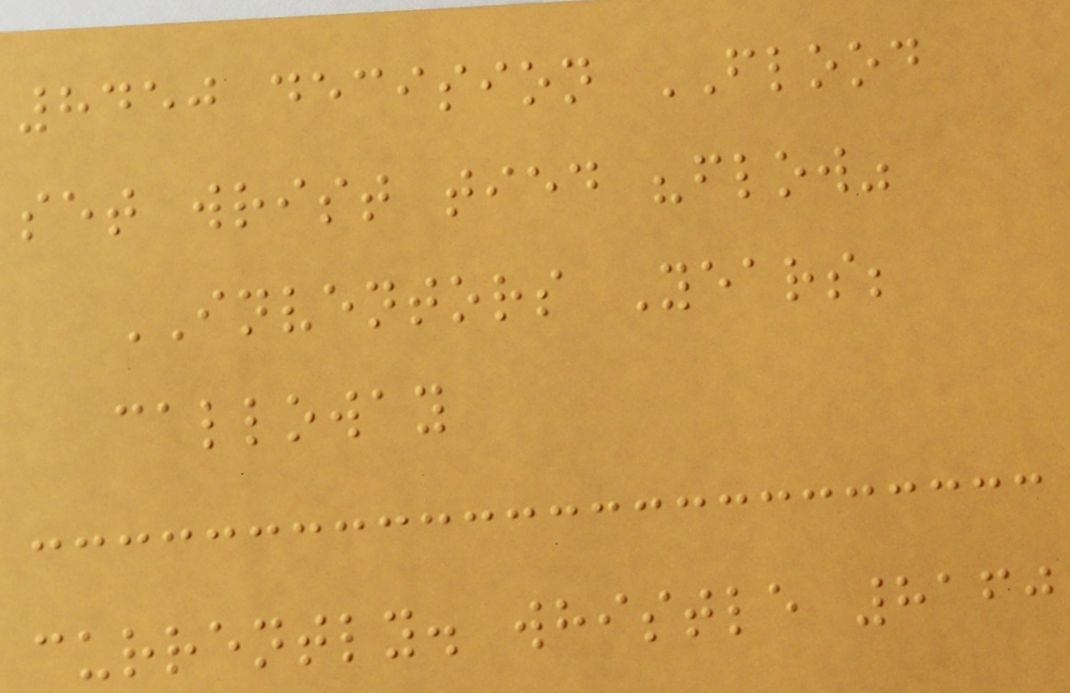8450 decision FLOOD
set wrist tied "flow"
INVENTORS Years;
calloway
currently. whistle 8160
